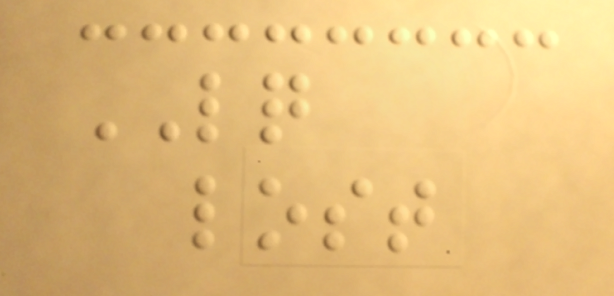LQ
lost
